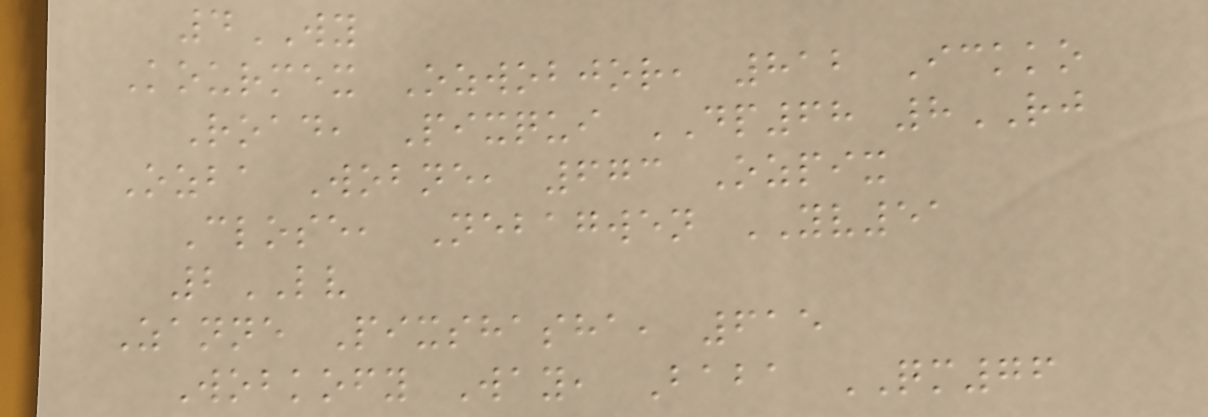4WY
Kourmex Ozwobjor, 812 Ickko
Road, Pixqui DP68 8RJ
Ozba Wobne, 673 Ozpix
Close, Nebagwen YV51
2LV
Zanne Pixshasha, 615
Wobkofy Way, Baba QM76
